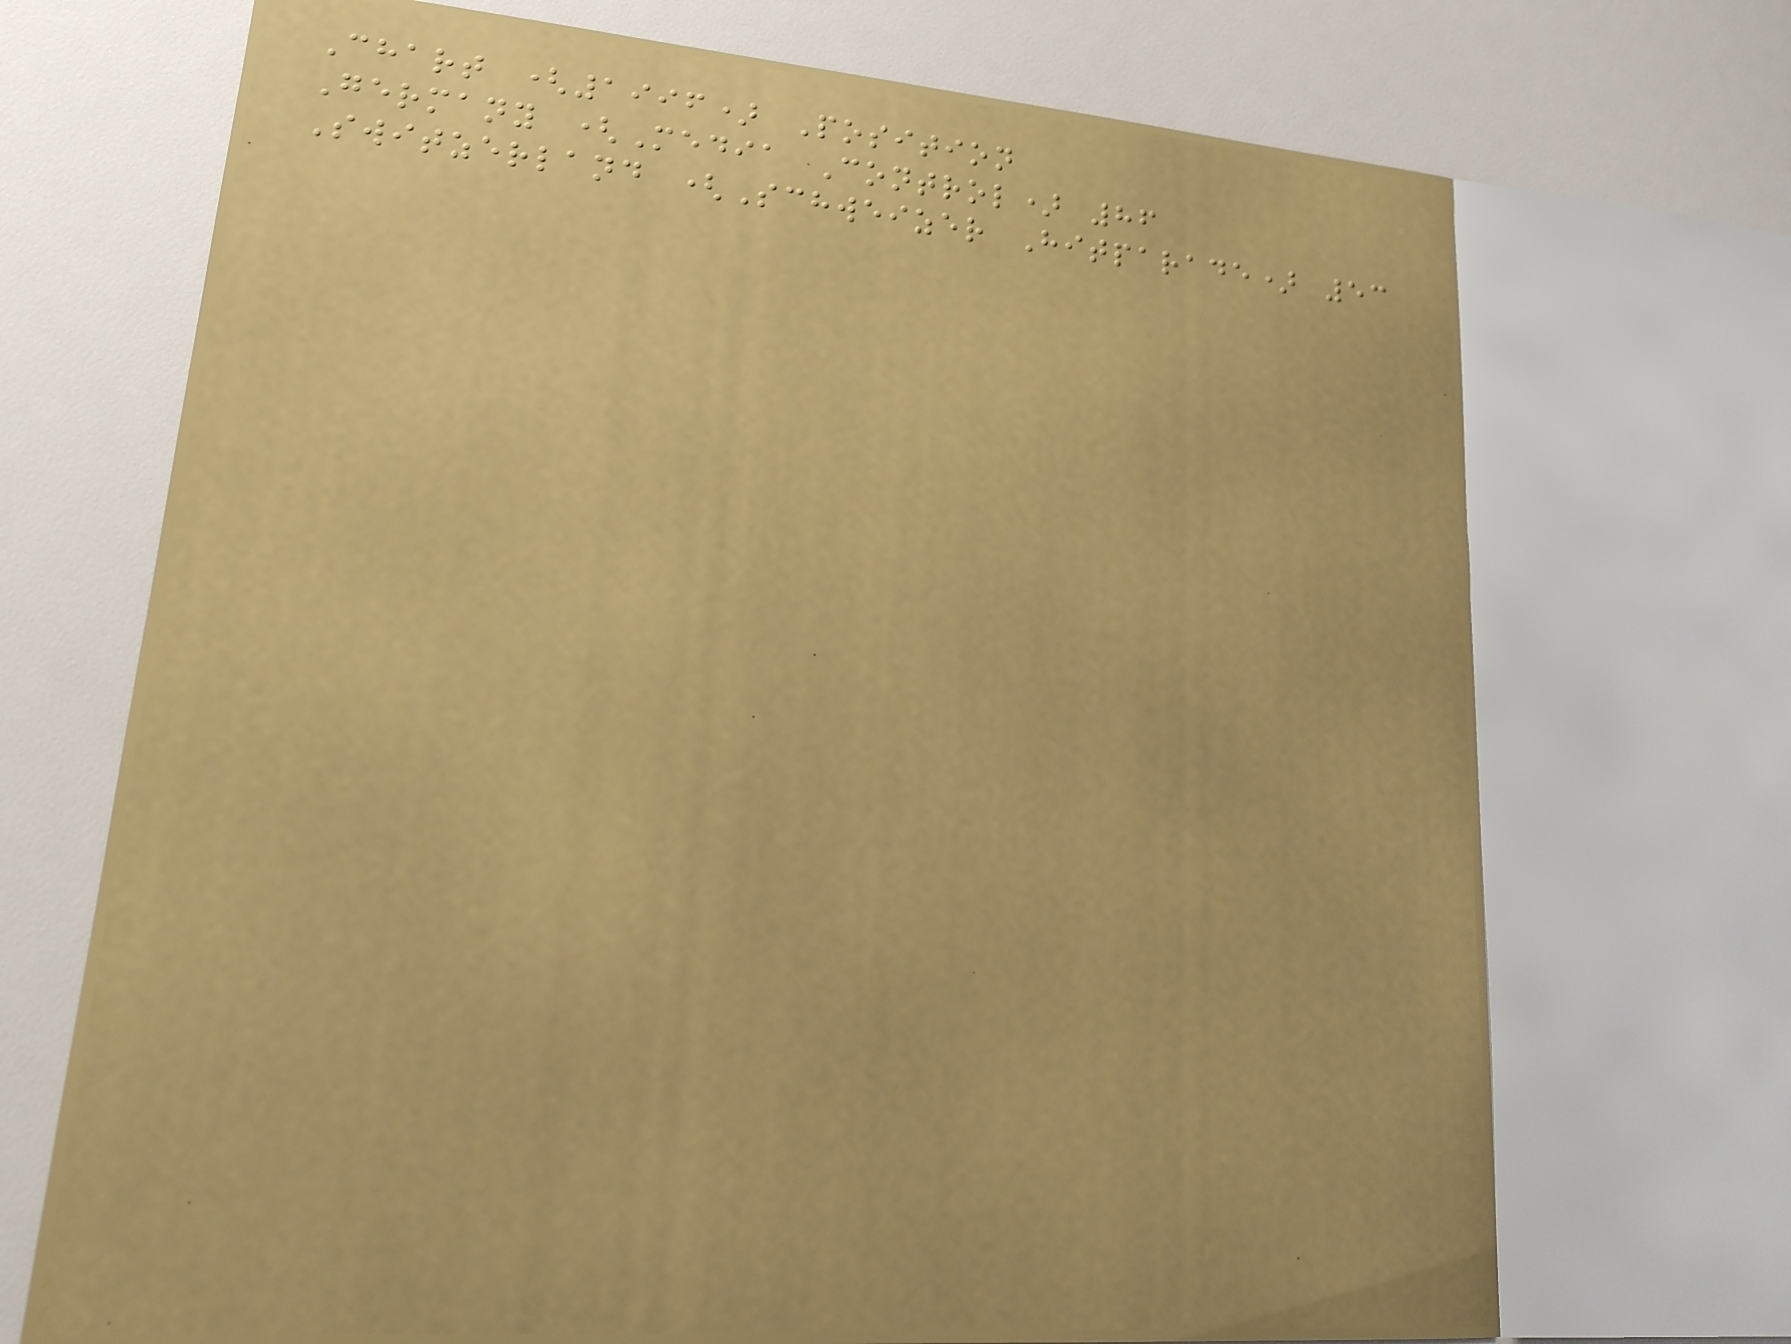Chart (1996) Position
Germany (Media Control) 86
Switzerland (Schweizer Hitparade) 53
